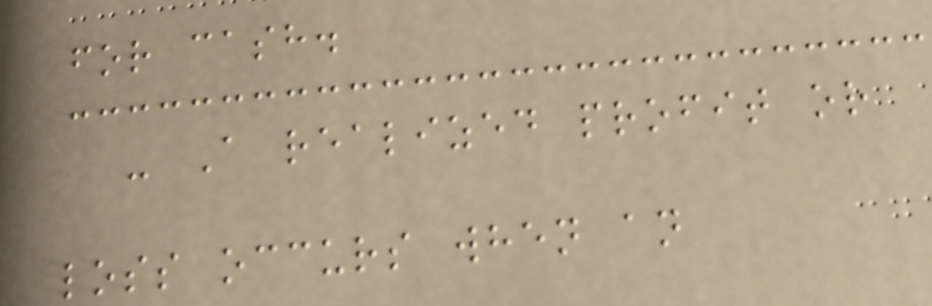for cash.
- A realized profit or
loss occurs when an
